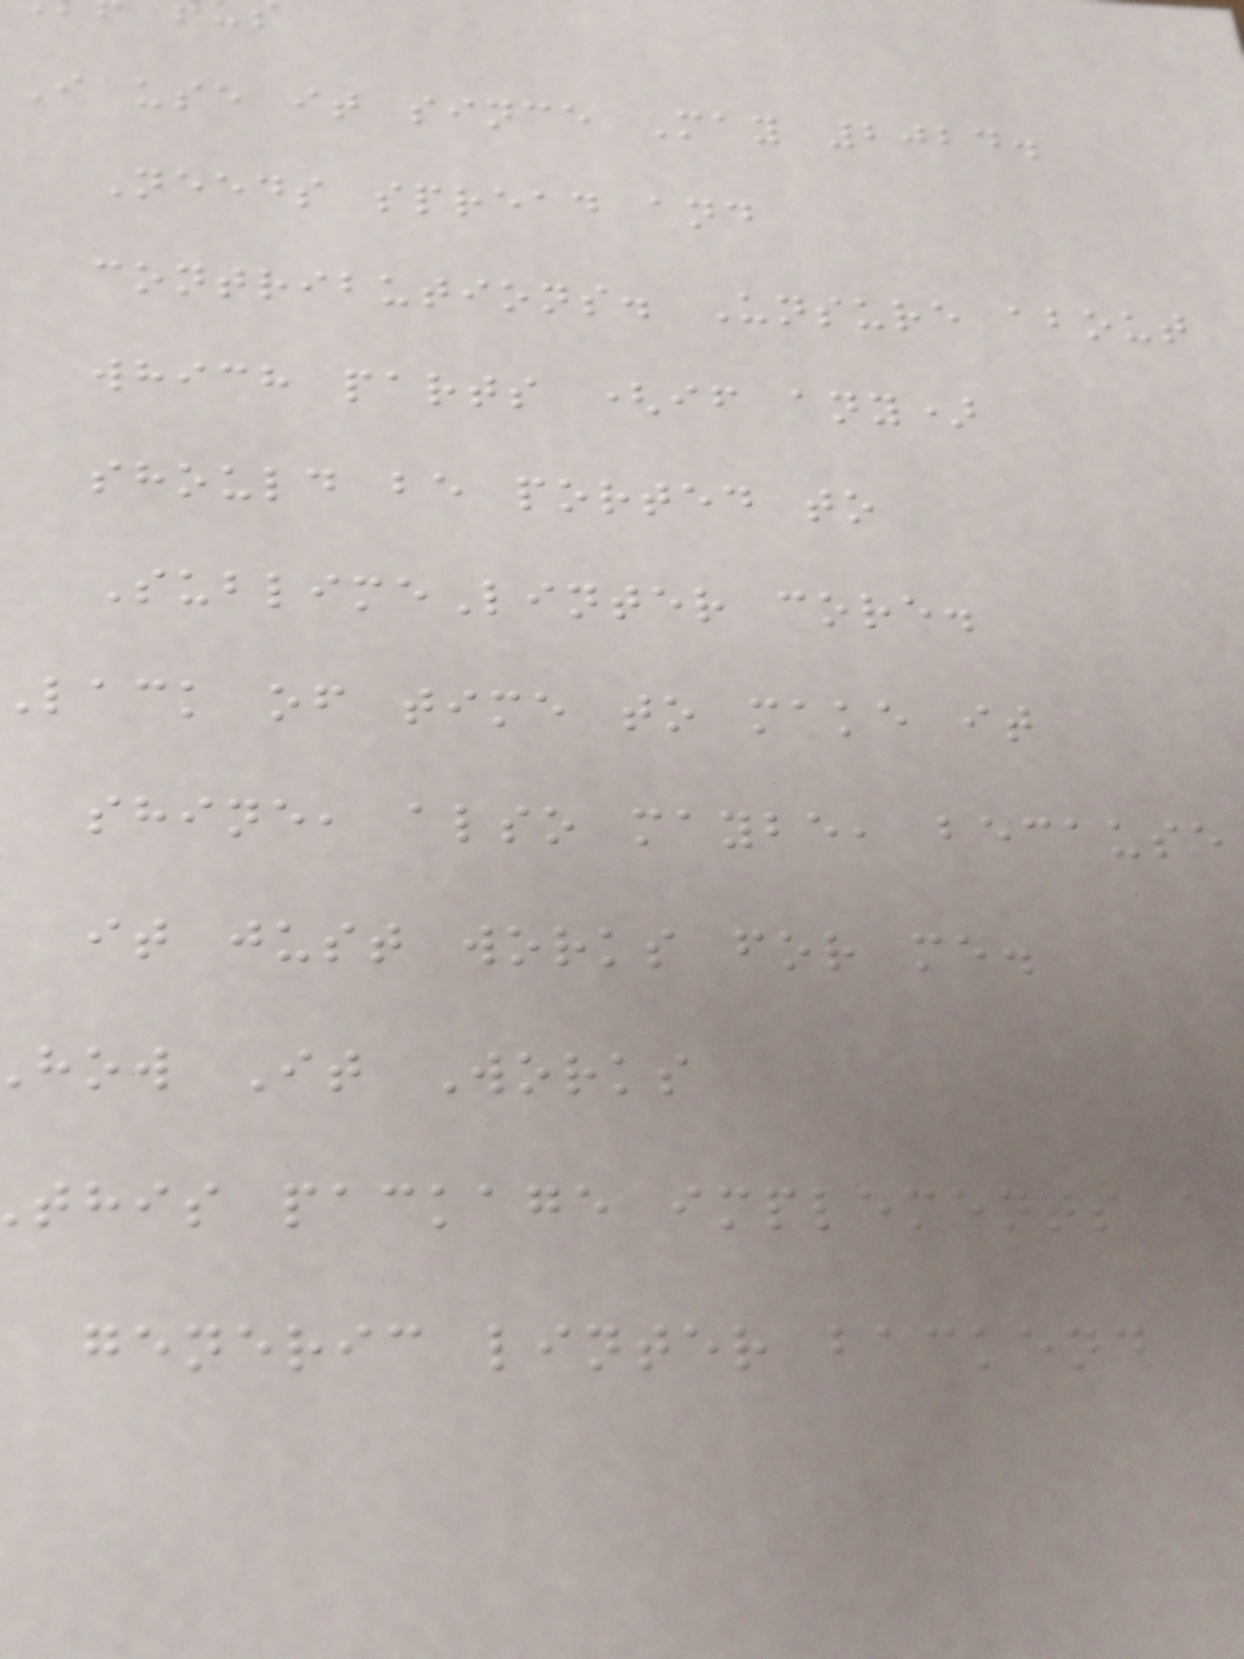I use it since May 2024.
Needs spread and
contributions. Unsure about
which parts (if any)
should be ported to
SublimeLinter core.
lack of time to make it
shine, also maybe, because
it just works for me.
how It Works
this package implements a
generic linter backend
